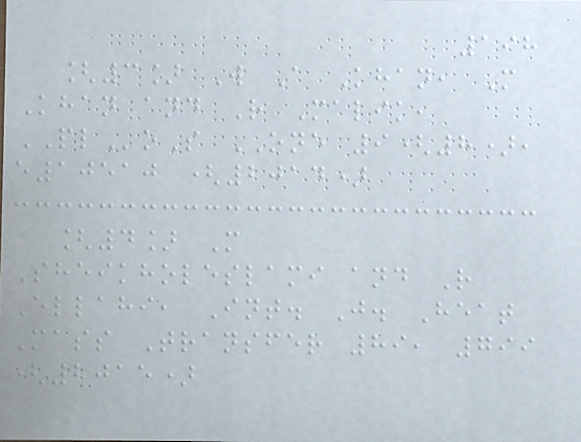198
[3] W A Khan, M
Khan and R Malik,
PLoS ONE 9(8),
e10510 (2014)
[4] M
Sheikholeslami and R
Ellahi, Int. J. Heat
Mass Transfer 89, 799
(2015)
